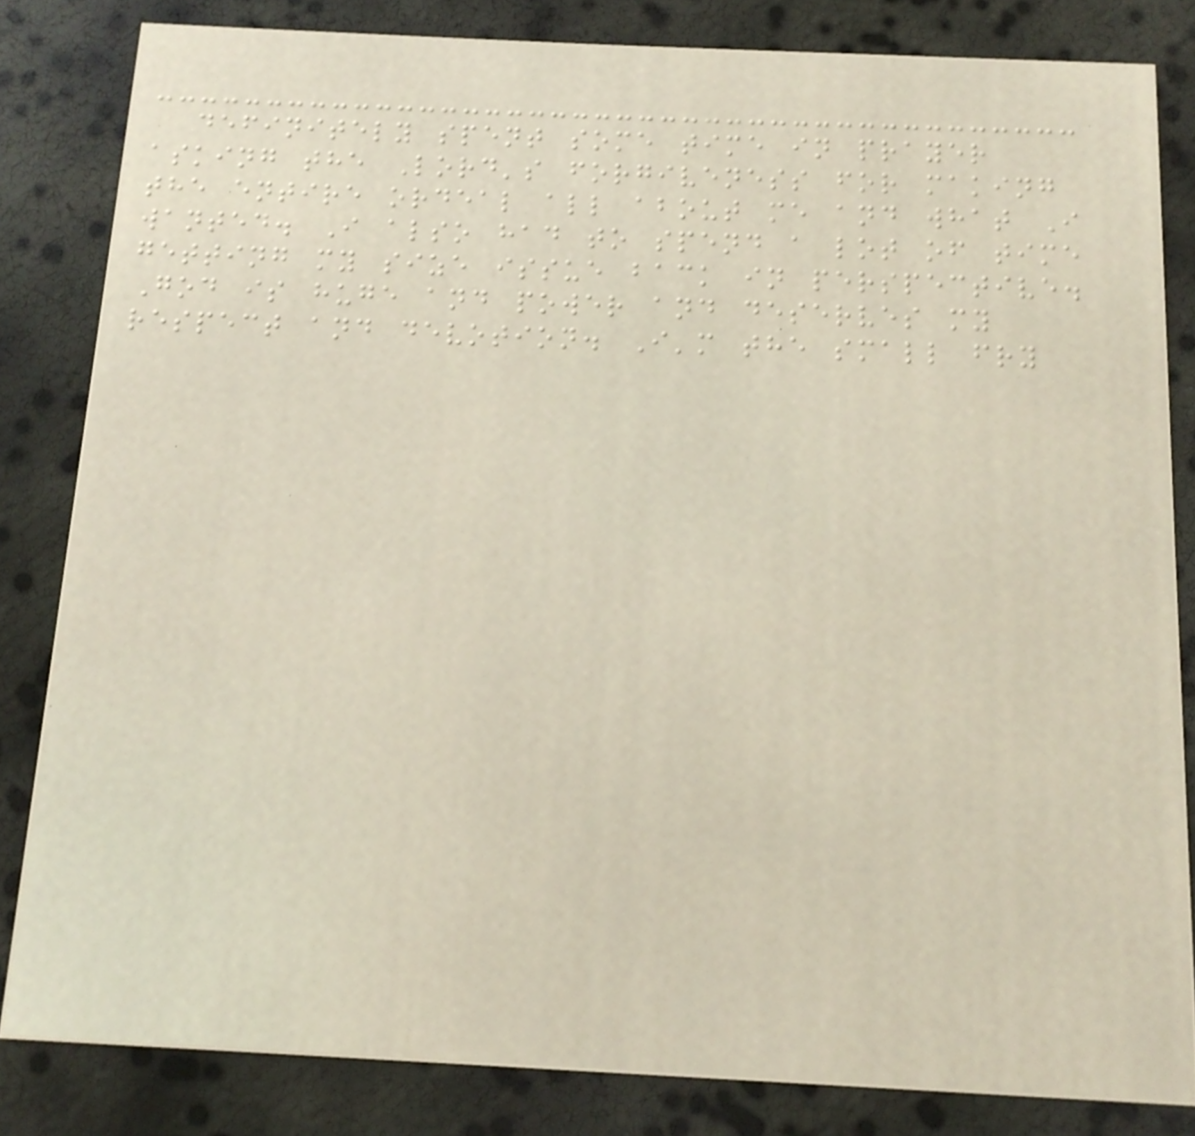definitely spent some time in prayer
asking the Lord's forgiveness for making
the entire ordeal all about me and what I
wanted. I also had to spend a lot of time
getting my size issue back in perspective.
God is huge and power and deserves my
respect and devotion. I'm the small fry
